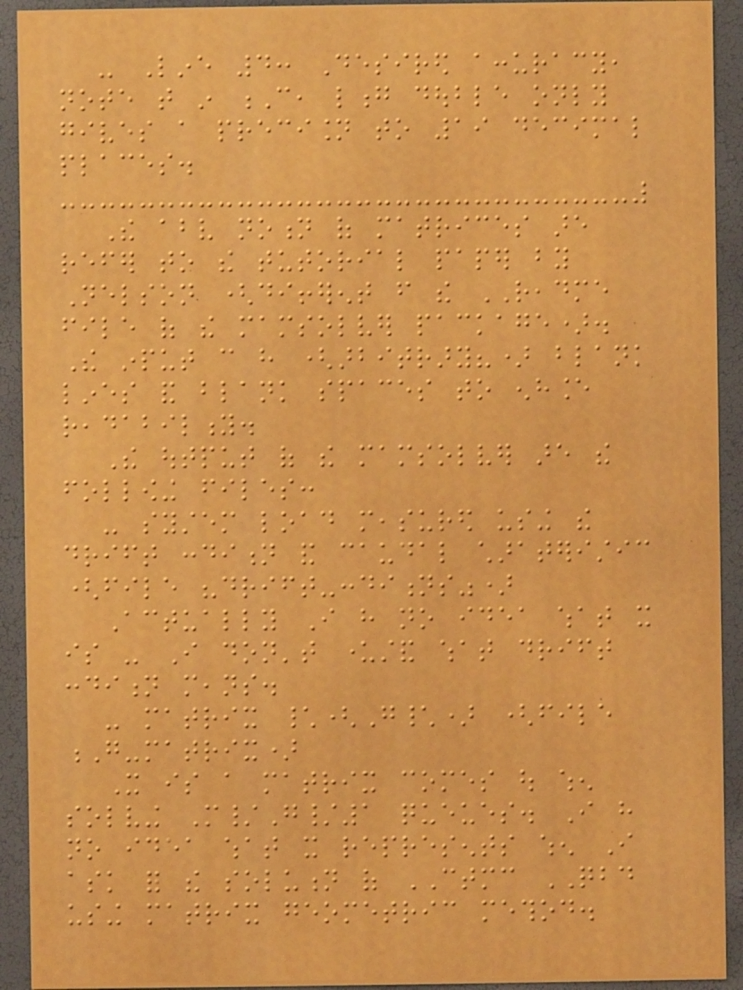- Line 4: Desired accuracy,
note that in C, long double only
gives a precision to 19 decimal
places.
The above notion of matrices are
refer to the tutorial paper by
Nelson (different from the README
file of the mamsolver package).
The input can have (arbitrary?) blank
lines and blank spaces to enhance
readability.
The output of the mamsolver are the
following files:
- system load measured using the
drift condition and caudal charateristic
(file "drift-conditions")
Actually I have no idea what it
is - I don't understand what drift
condition means.
- matrix \(G\) (file
G-matrix)
It is a matrix comes out when
solving M/G/1 queues. I have
no idea what it represents when I
ask for the solution of CTMC QBD
using matrix geometric method.
